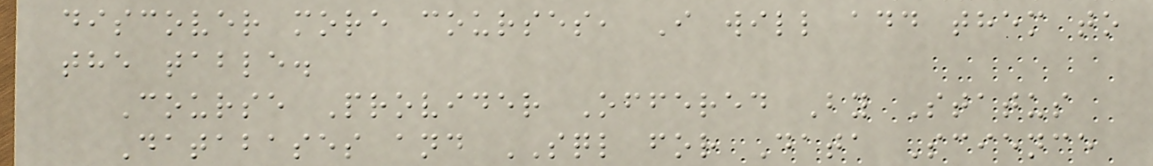discover more courses, I will add them to
the table.
Course Provider Offered By Status
Databases and SQL for Data Science
